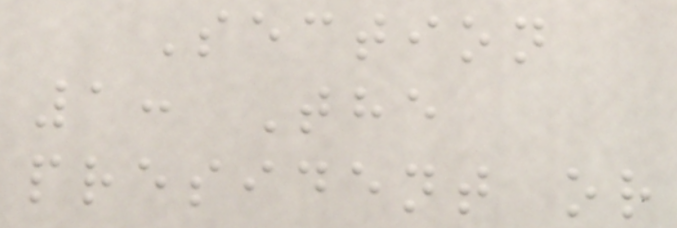Section
1: The
president or
